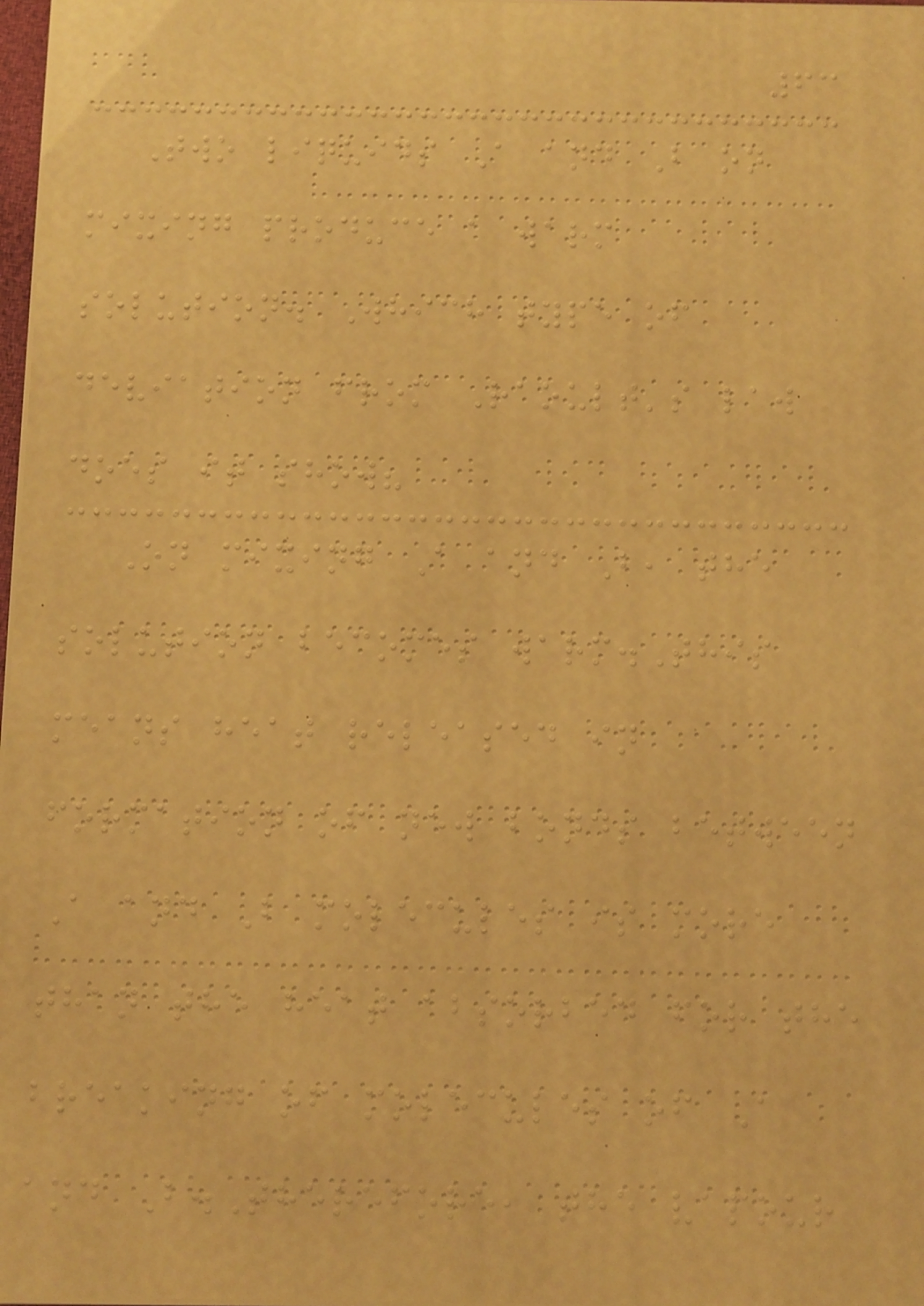63
Two liquids A and B on
mixing produce a warm
solution. Which type of
deviation from Raoult's law
does it show?
On mixing A and B, the
solution becomes warm.This
means heat released in
formation of new bonds between
A and B molecules is more
than the heat absorbed for the
breaking of molecules of A
and B.Therefore, the vapour
